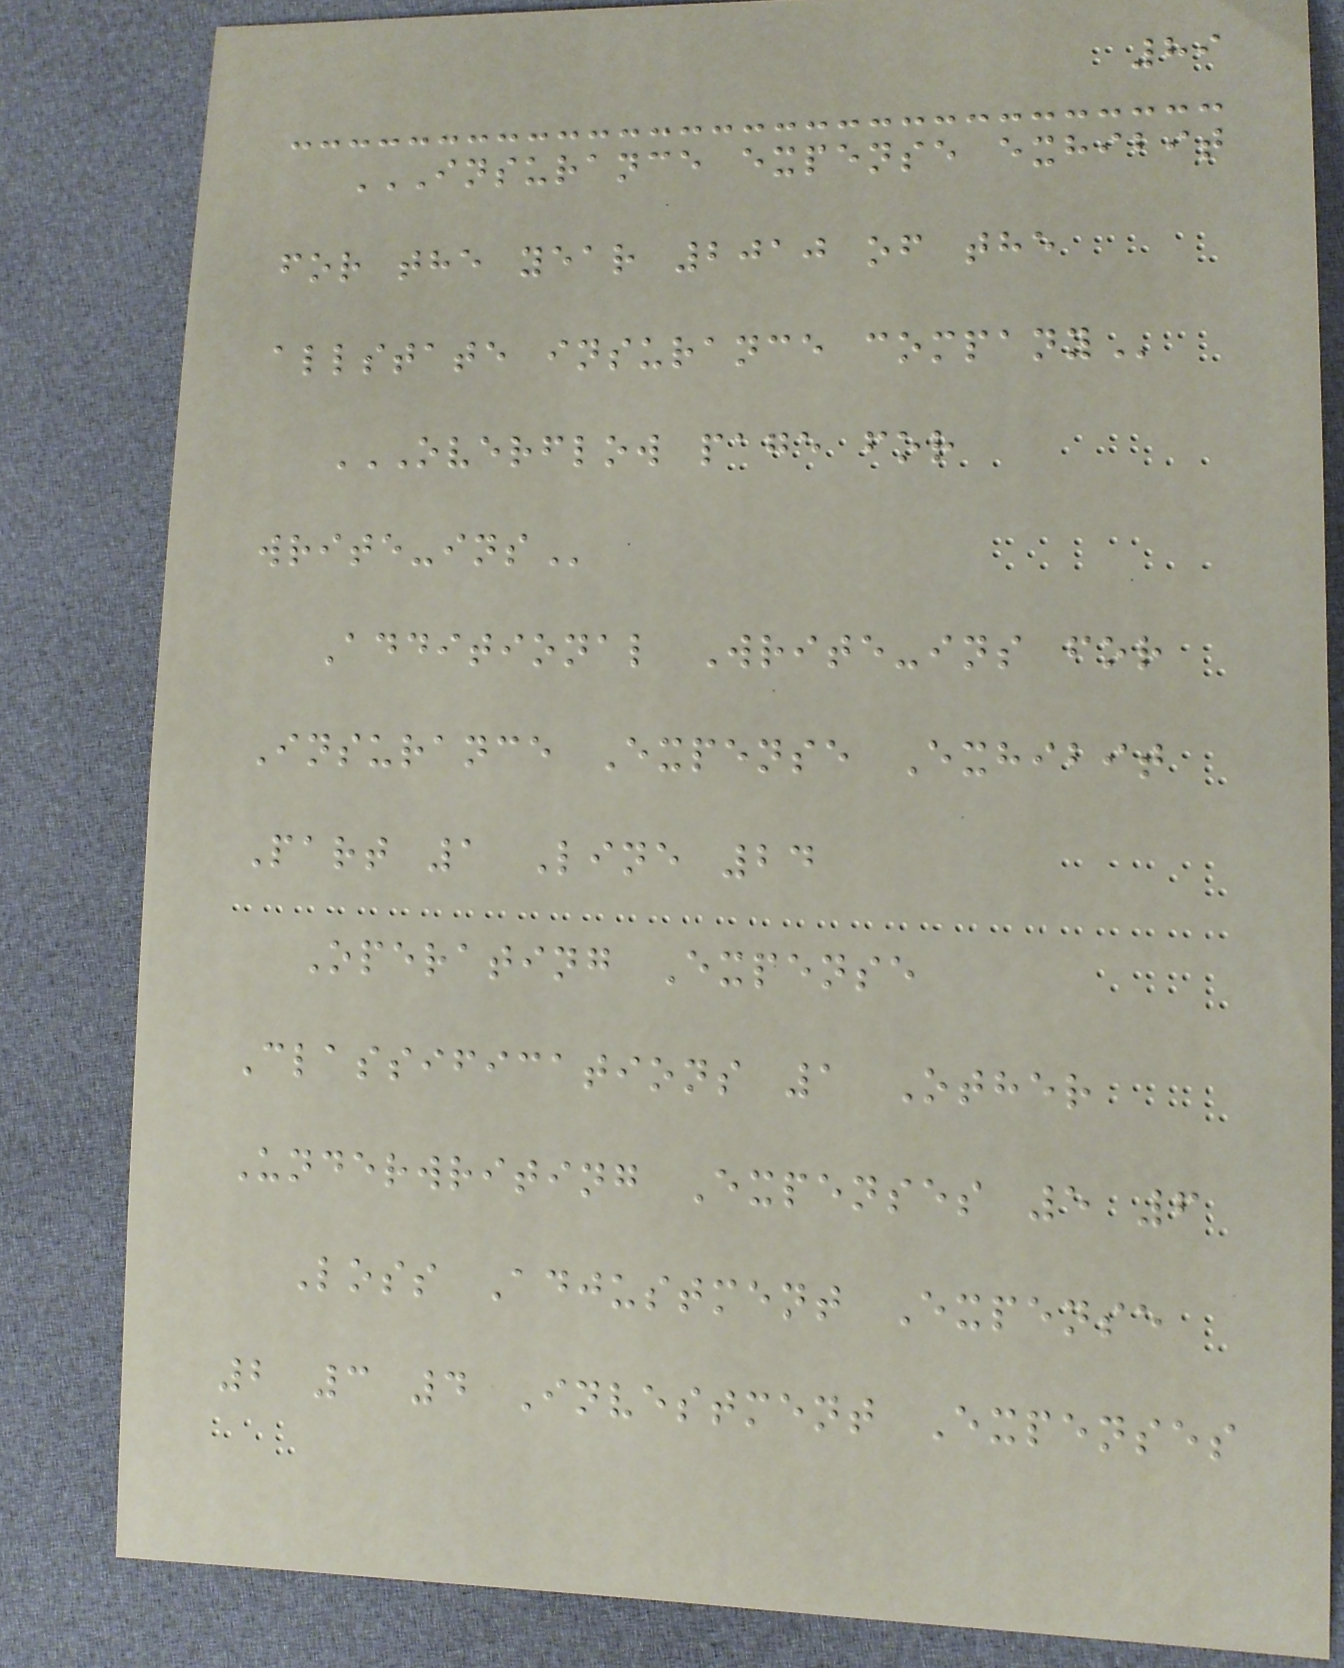89
INSURANCE EXPENSE EXHIBIT
FOR THE YEAR 2010 OF THE
ALLSTATE INSURANCE COMPANY
OVERFLOW PAGE FOR
WRITE-INS
Additional Write-ins for
Insurance Expense Exhibit
Part 1 Line 24
Operating Expense
Classifications 1 Other
Underwriting Expenses 5 6
Loss Adjustment Expense
2 3 4 Investment Expenses
